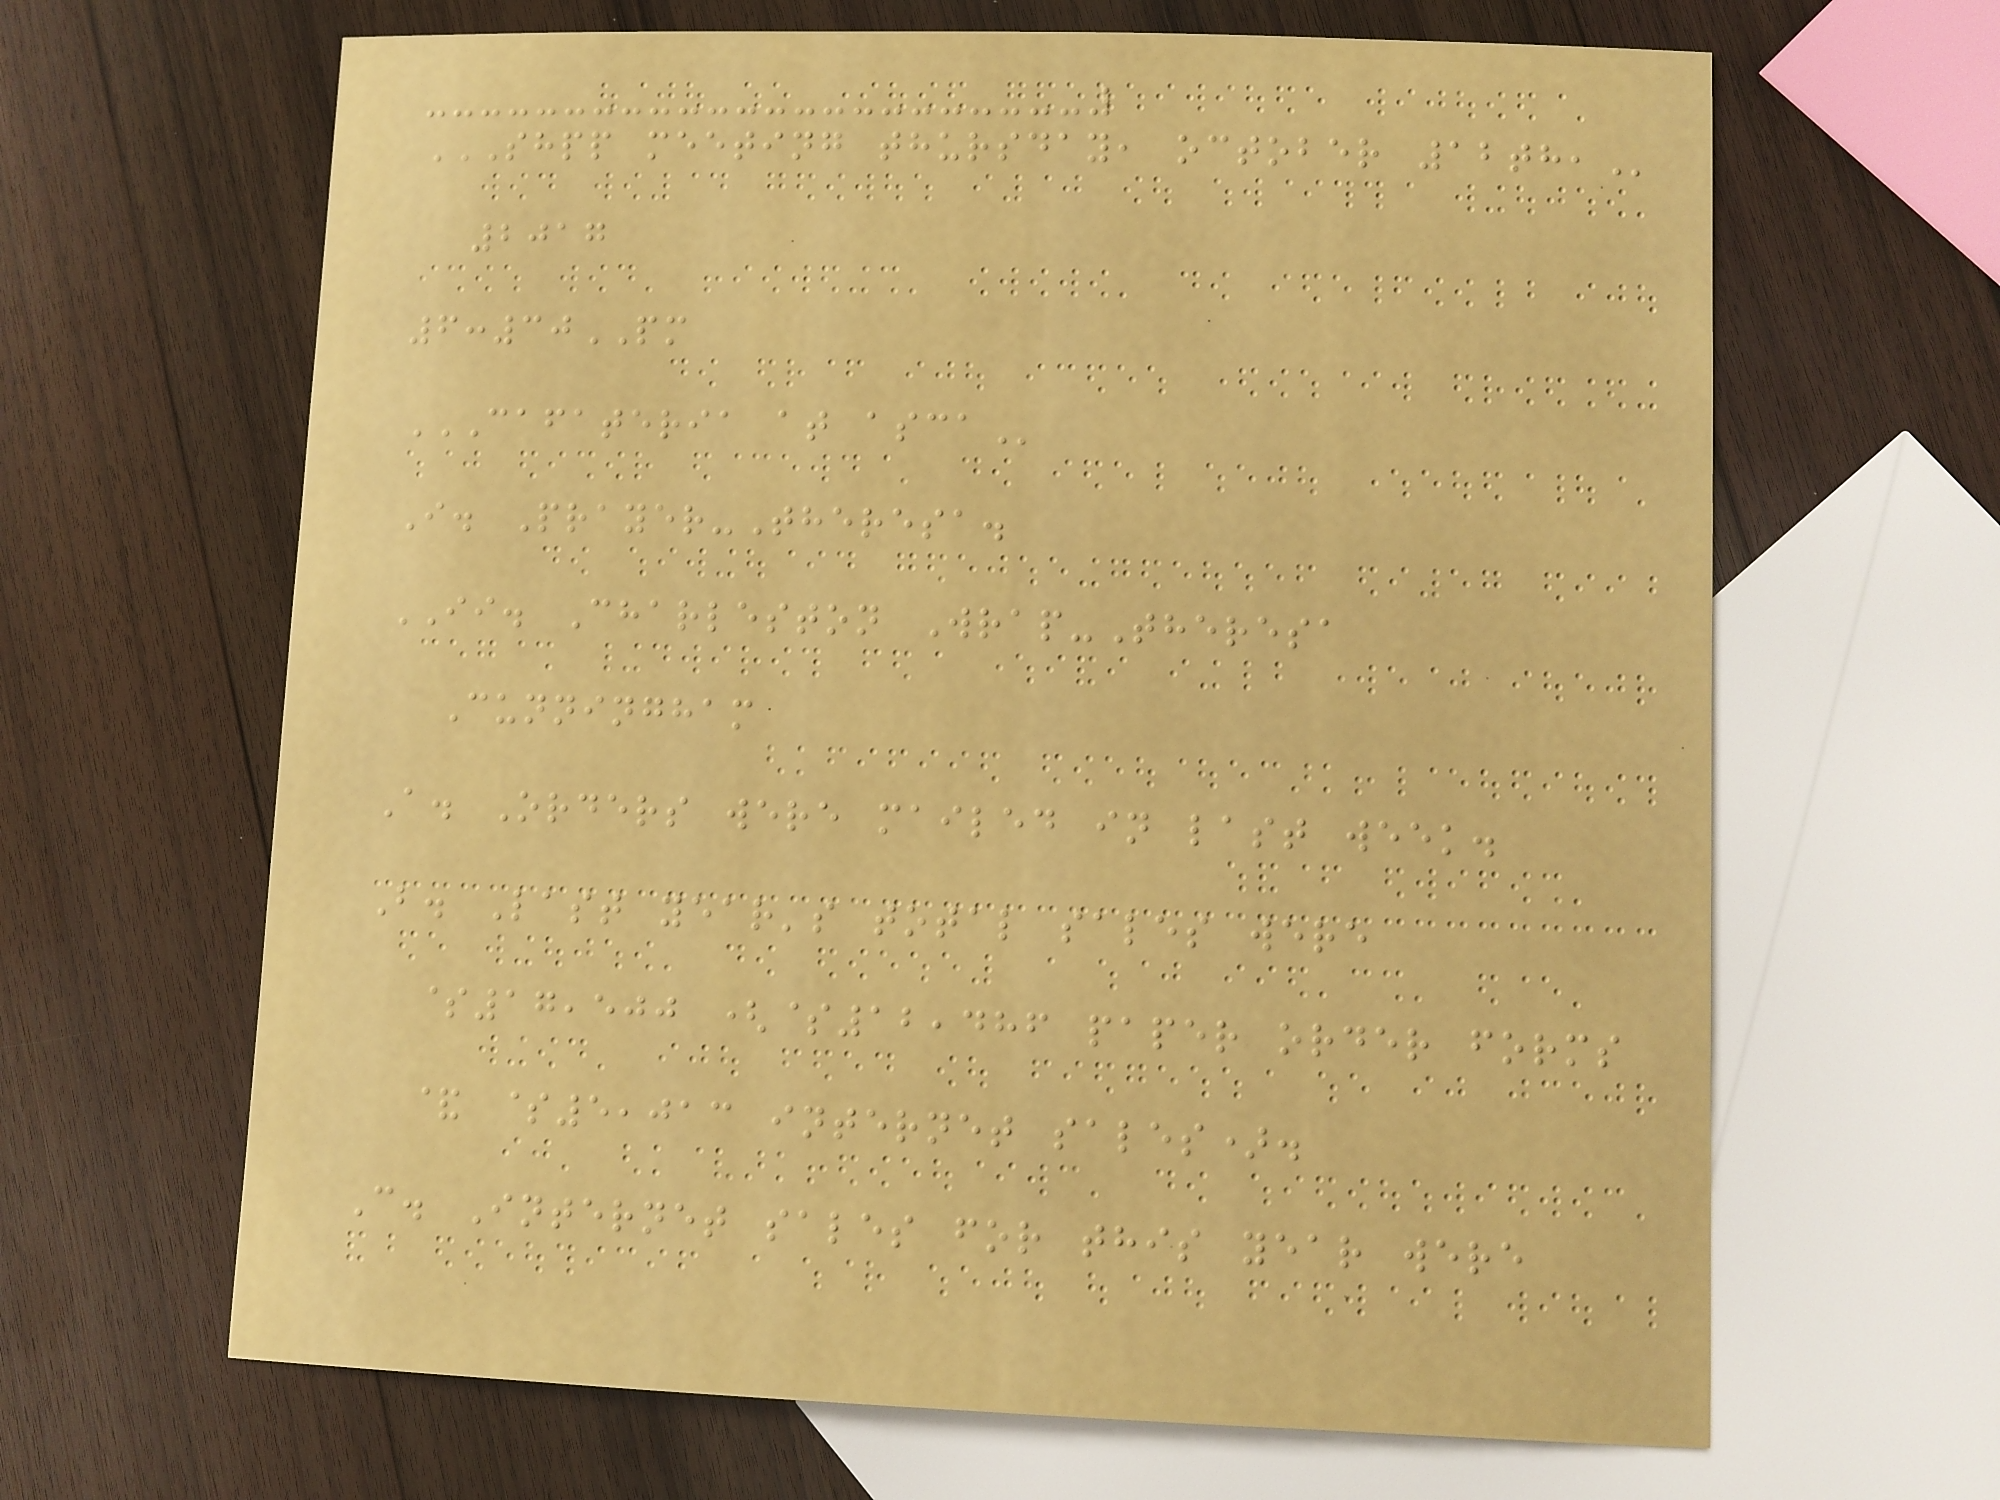SHPP MEETING THURSDAY, OCTOBER 12TH,
2017
6:30PM
CAFATERIA AT ASCA
I. Prayer-Theresa.
II. Charleston Wrap-Theresa
Cunningham
A. Orders were mailed in last week.
B. Last year's total sales were
$17,500 ($12,486 paper order forms
& $5,013 internet sales).
C. Internet sales for this year were
